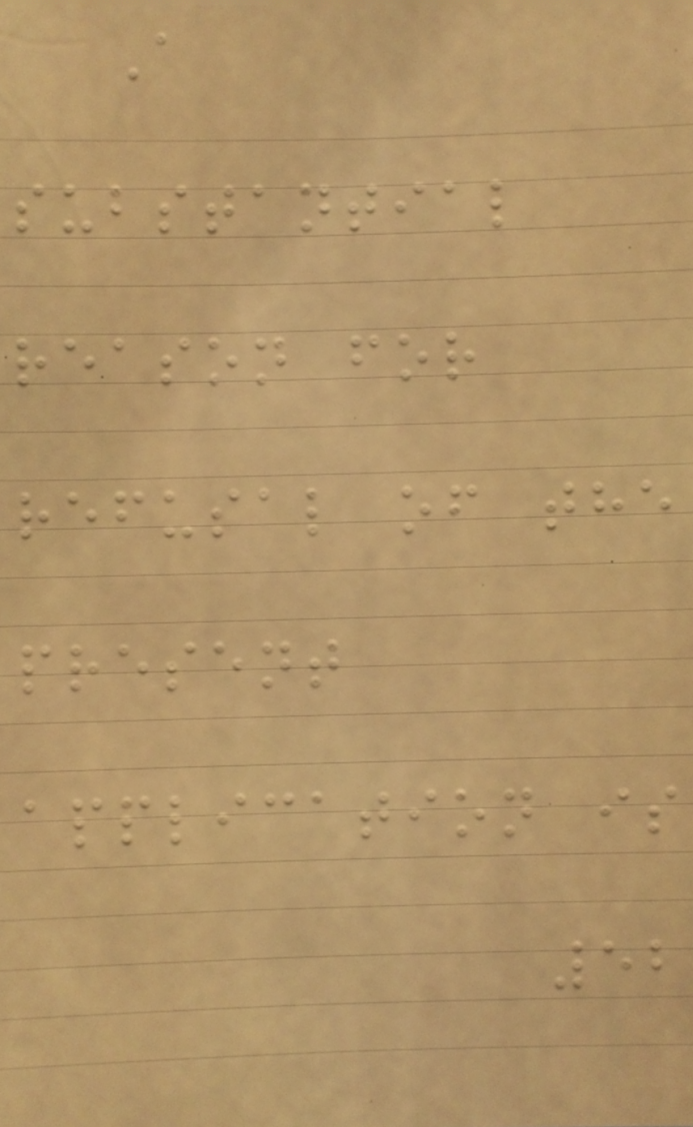A
substantial
reason for
refusal of the
present
application is
52
